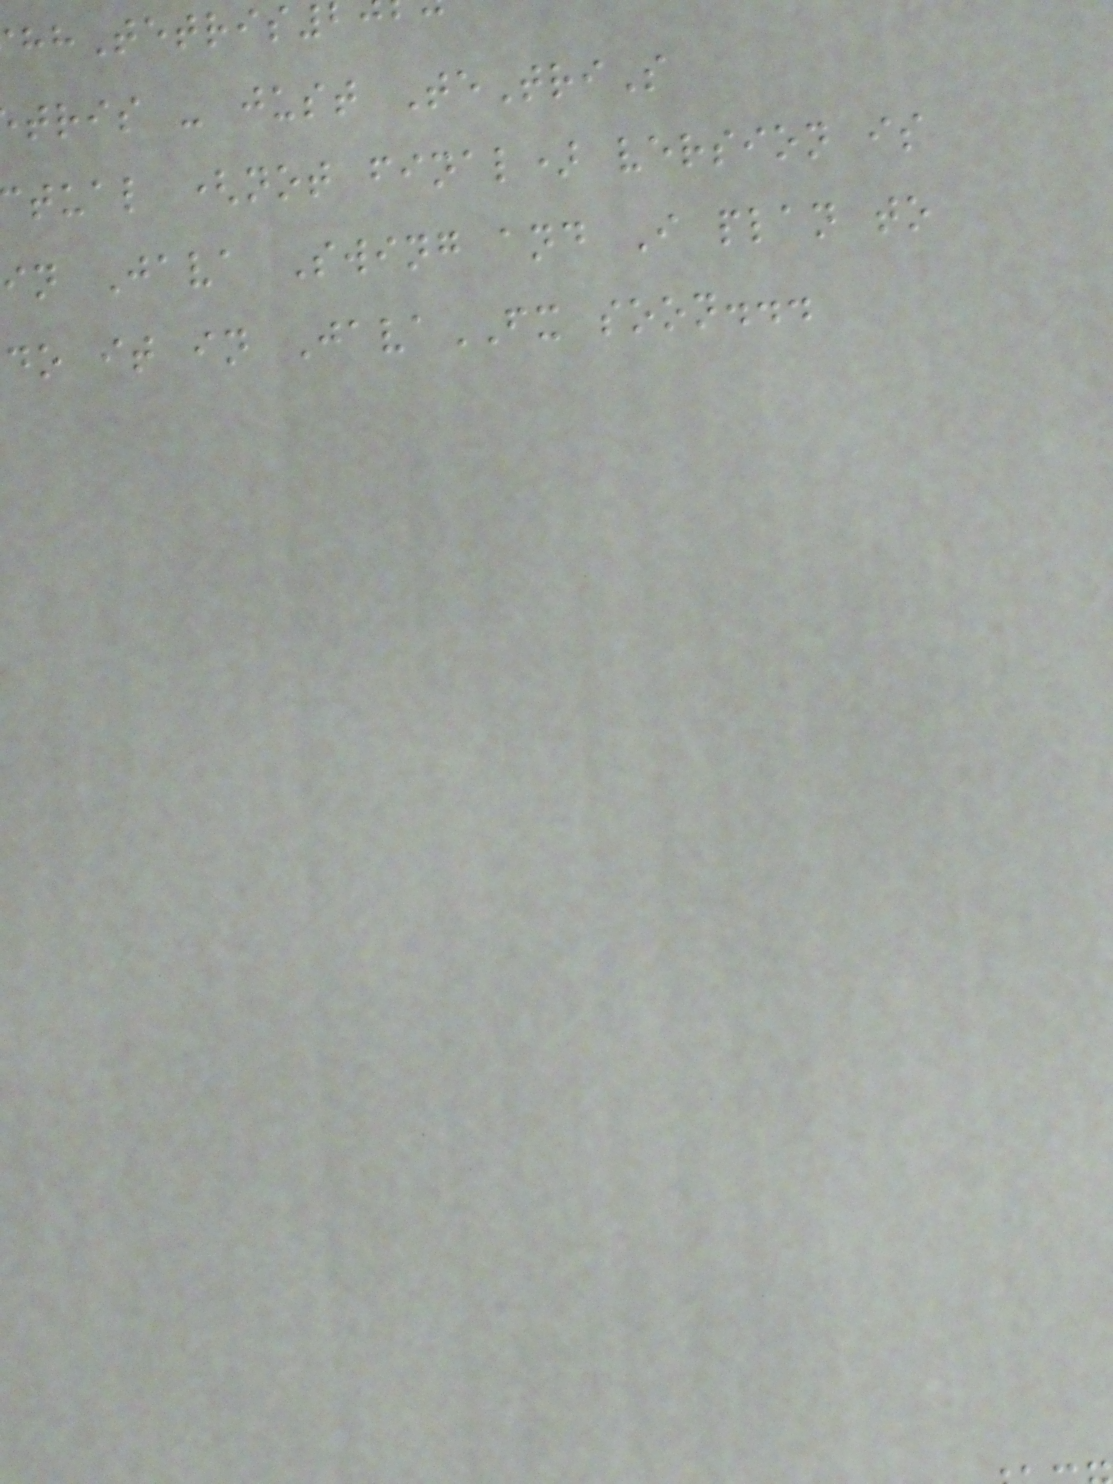tris - just TeTriS
tual (not final) version is
in Java Swing and I plan to
do it in JavaFX soon...
